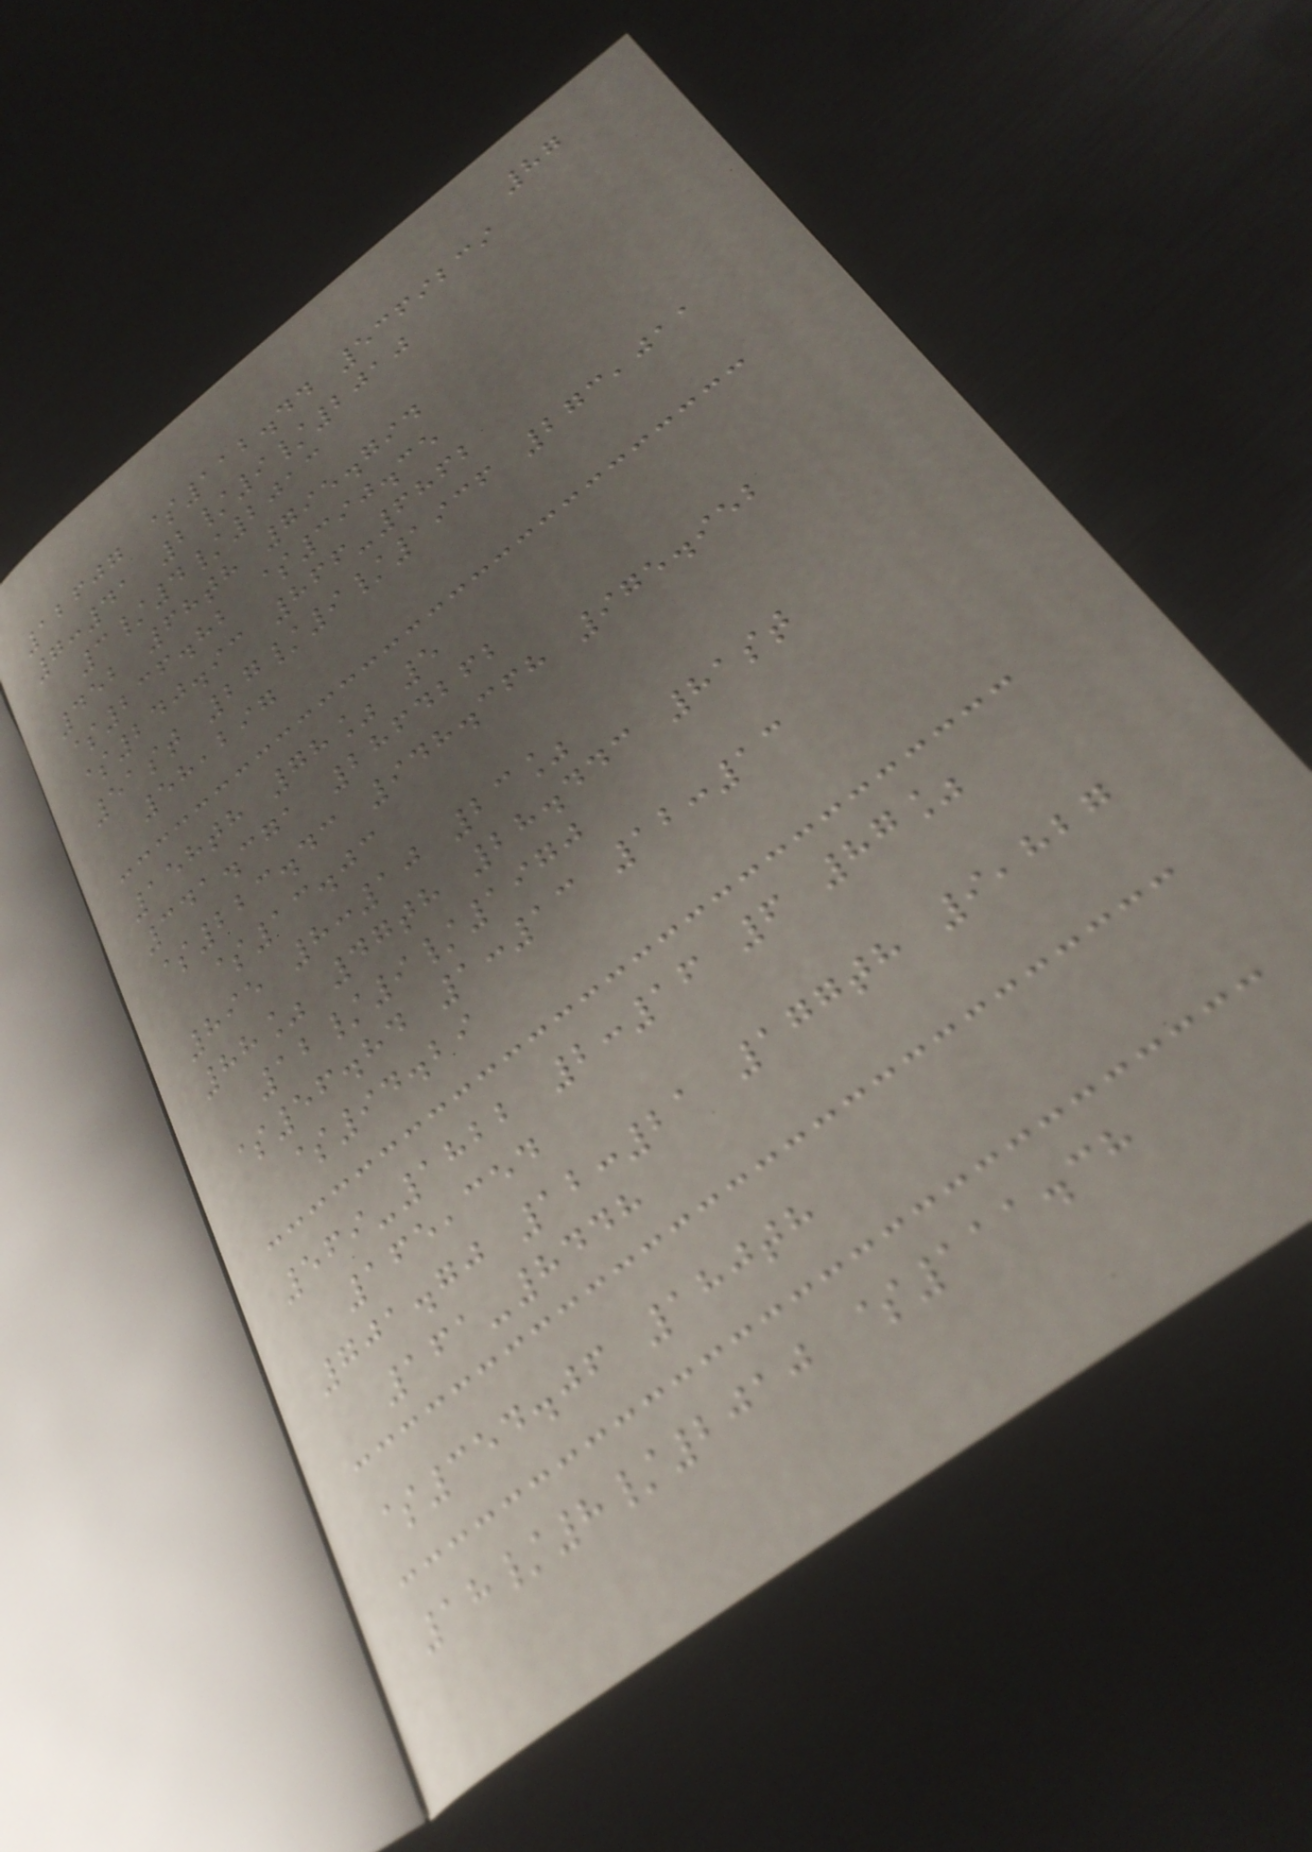87
12607 $112.44 5369239
7:41 2/9/2010
3/4/2013
452 68th 795.794
$236.82 $390.35
$240.93 866-6862
51st 27/9/1936 273,011
58,297
158th 78% 5
341.371 2864262
$223.43 948.368 975.952
$13.03
895 8:10 23%
88% 47th 28.443 81st
12/9/1970
$56.84 1:13 12:13
$94.29
569-1822 2:16 6 87%
165,354
701.70 12:21 177th 9,827
161-8448
$354.06 180th
18/8/2010 $111.38
